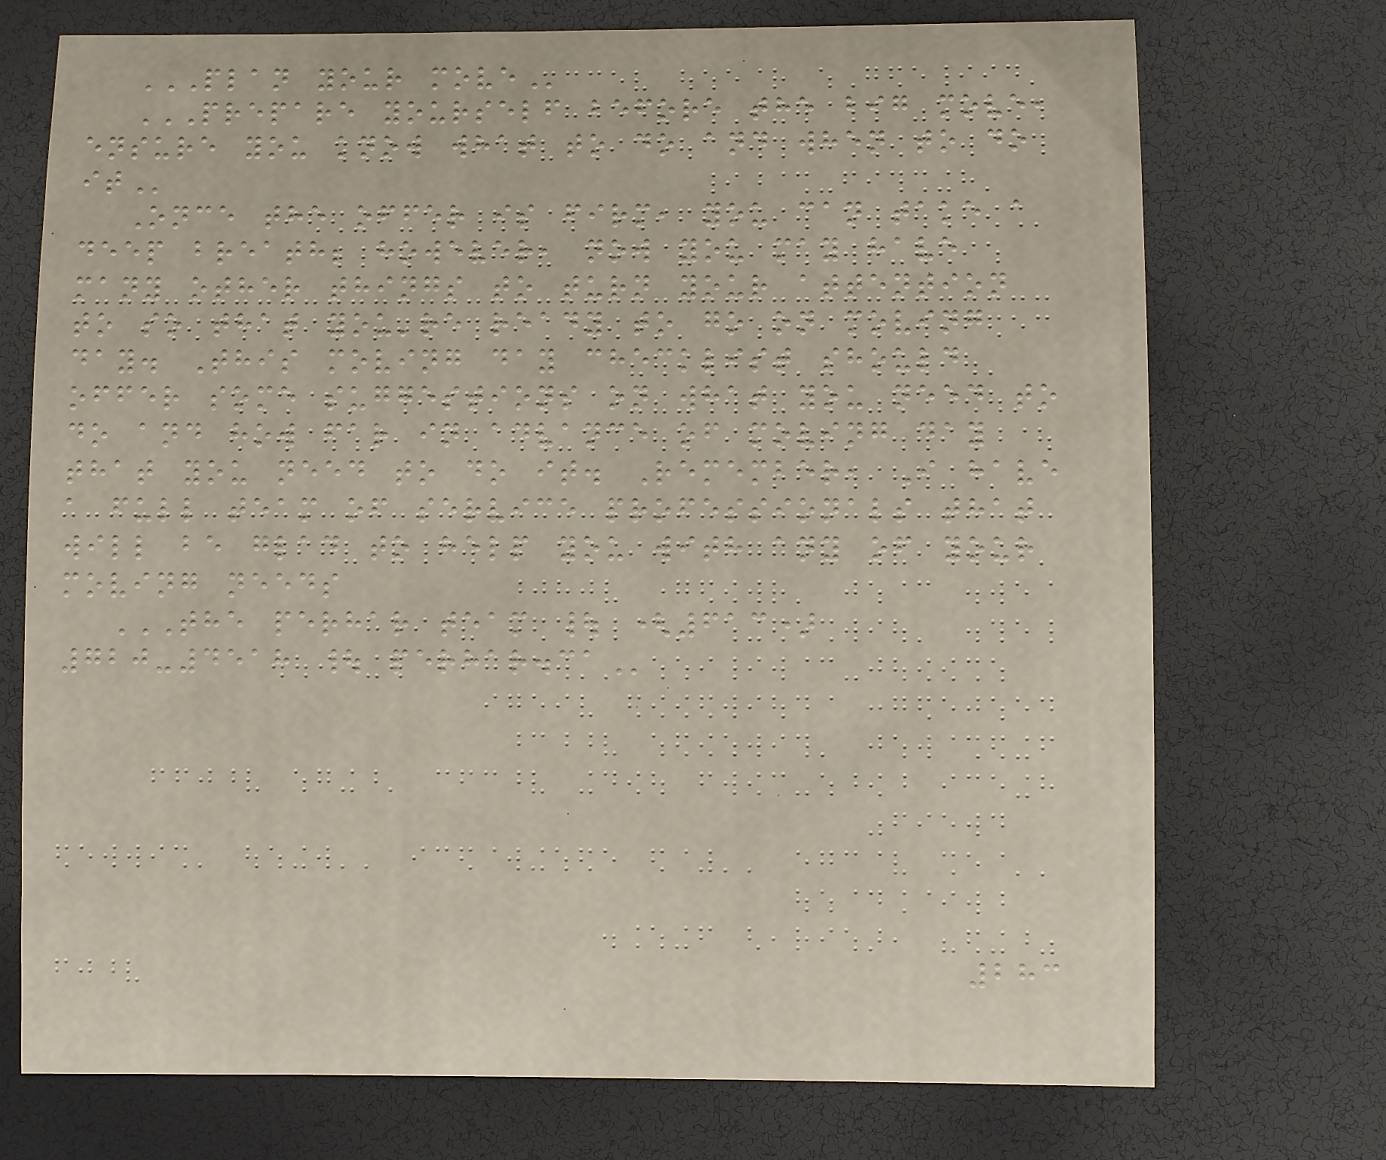PLAN YOUR MOVE
PREPARE YOURSELF BEFORE THE BIG MOVE,
ENSURE YOU KNOW WHAT TO DO AND WHEN TO DO
IT
Once the offer is firm, you can take a
deep breath; however, now you may have
many other things to turn your attention
to so that you're ready to go on moving
day. This moving day checklist should
offer some suggestions on what you need to
do and how far in advance of moving day
that you need to do it. Remember, I have
a full team of service professionals that
will be glad to help you with any of your
moving needs
THE PERHAR TEAM | (613)
720-4518 | PERHAR.CA
283
